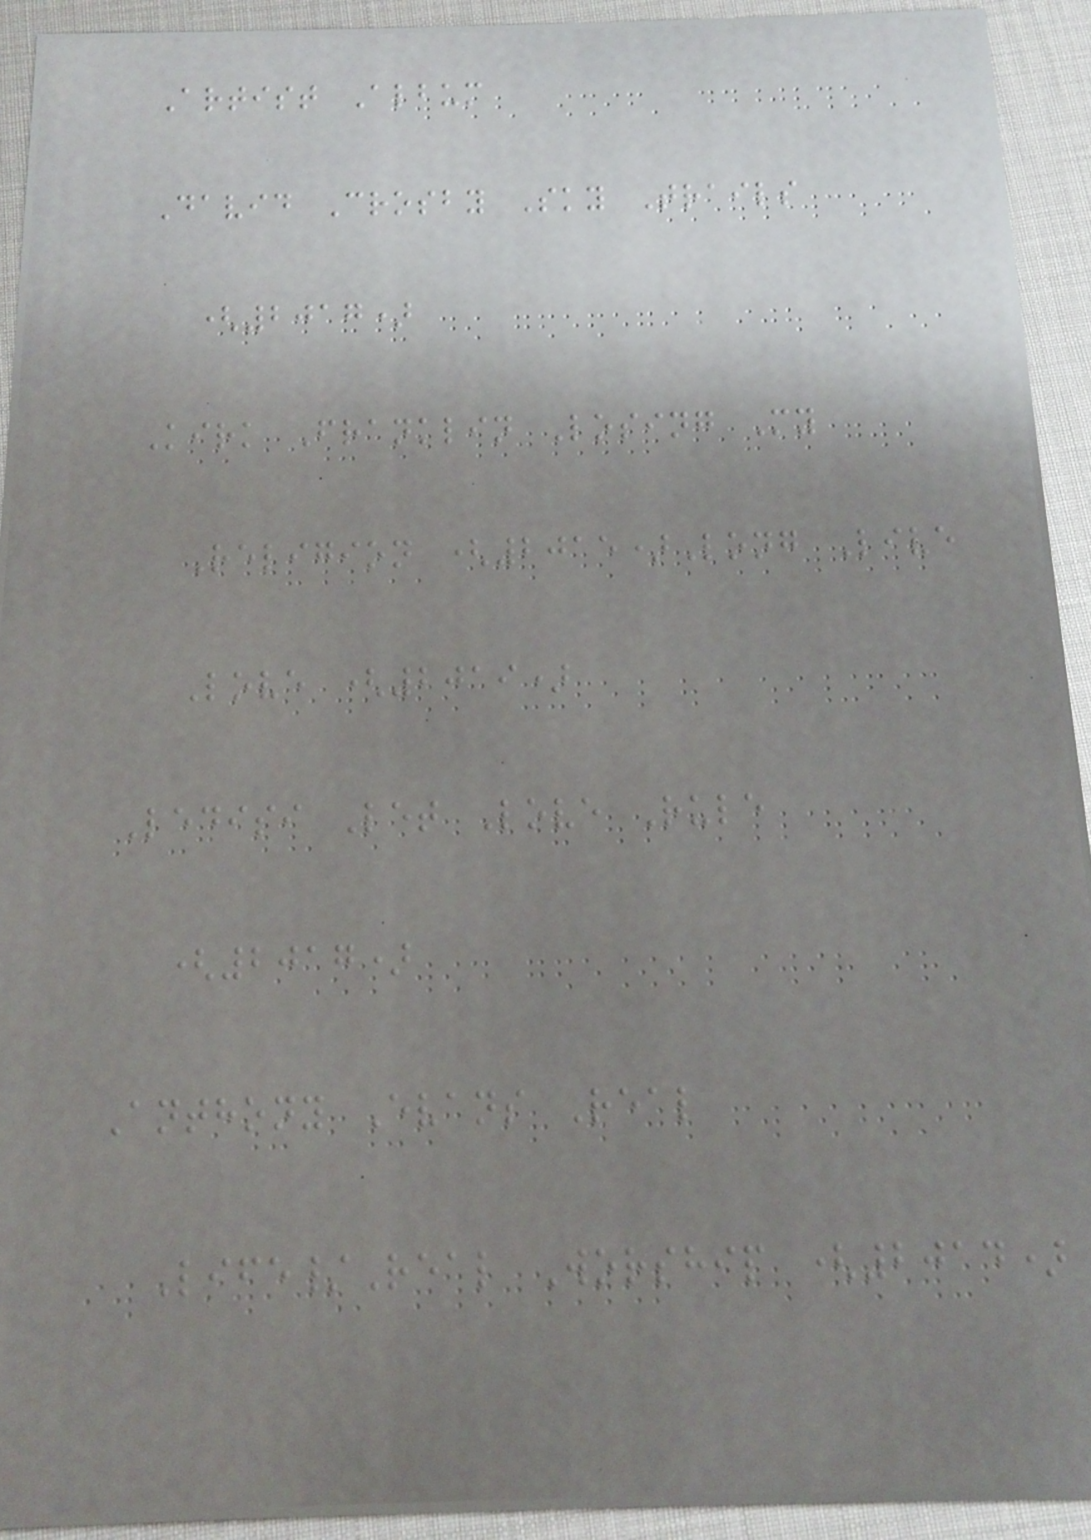Artist Album
David Crosby Sky Trails
(2017)
Kirk Franklin Losing My
Religion (2015)Long Live
Love (2019)
Ledisi Let Love Rule
(2017)
Anthony Evans Real
Life/Real Worship (2014)
